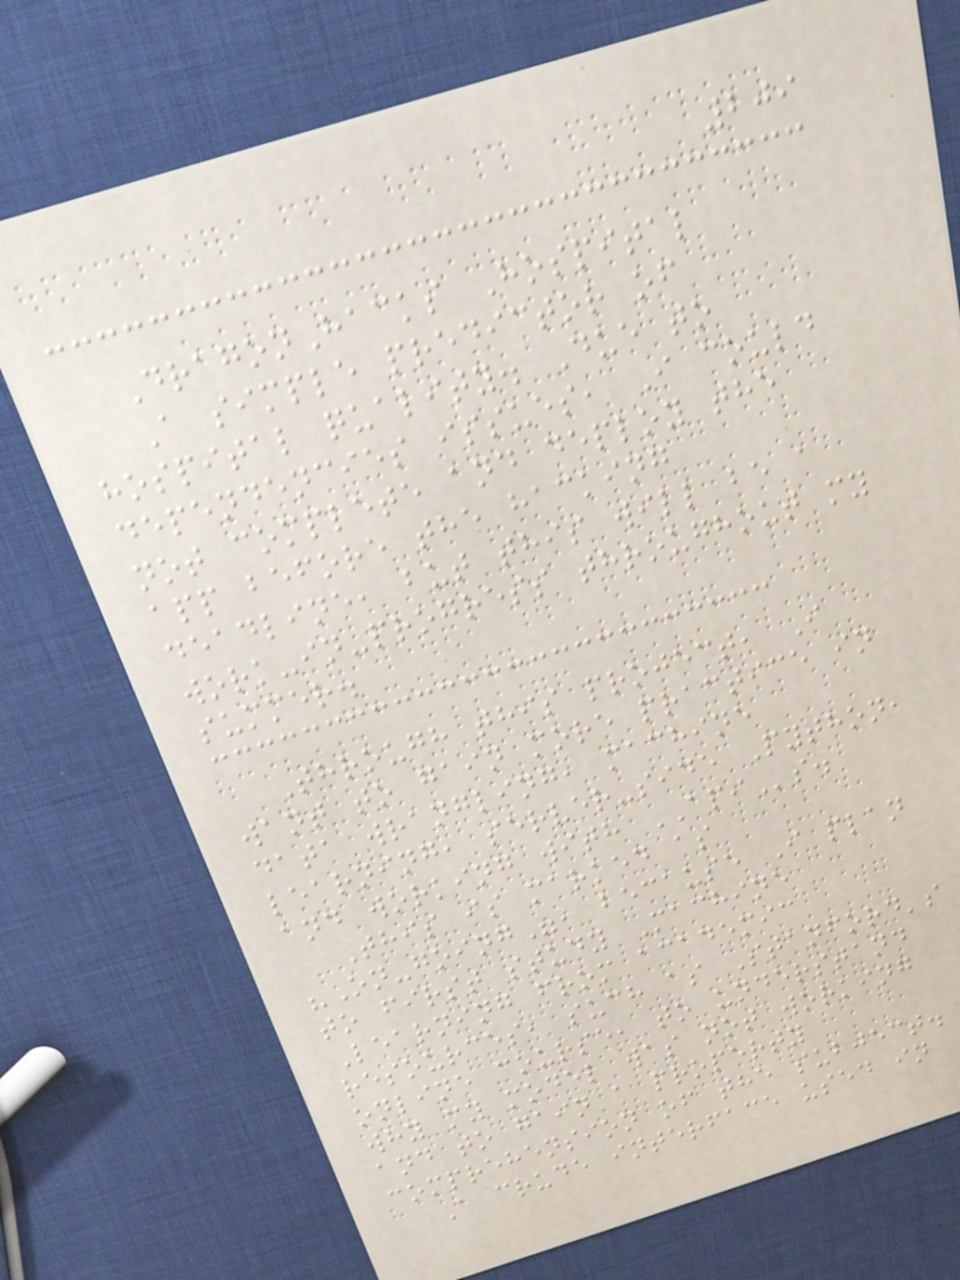209
DragonHacks Hospital
A simple predictor of
hospital quality. Due to
dependencies issues, I could
not complete and deploy the
app before the hacking
deadline, but this will be a
work-in-progress throughout my
summer.
Through this project, I
want to gain more practice in
data wrangling, machine
learning, server-side Python,
and working with APIs.
This is marked as
"On-going", because I plan
to first study Machine
Learning from academic
resources, such as Stanford's
online course, to understand
why my model was not working
and to gain a property
comprehension of the subject.
A crude interface used in
